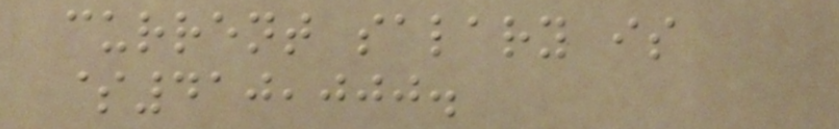current salary is
$410,000.
